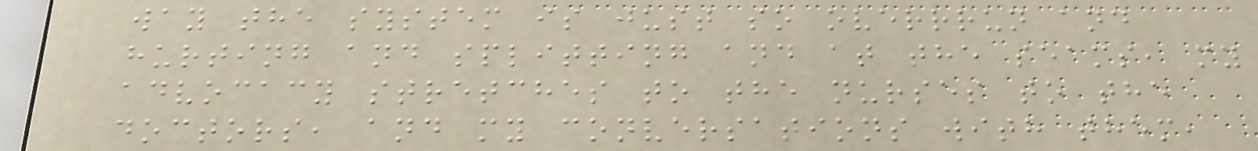way the system is just so overrrun and
hurting and splitting and at the seams, my
advocacy stretches to the nurses to the
doctors, and my conversations with them,
